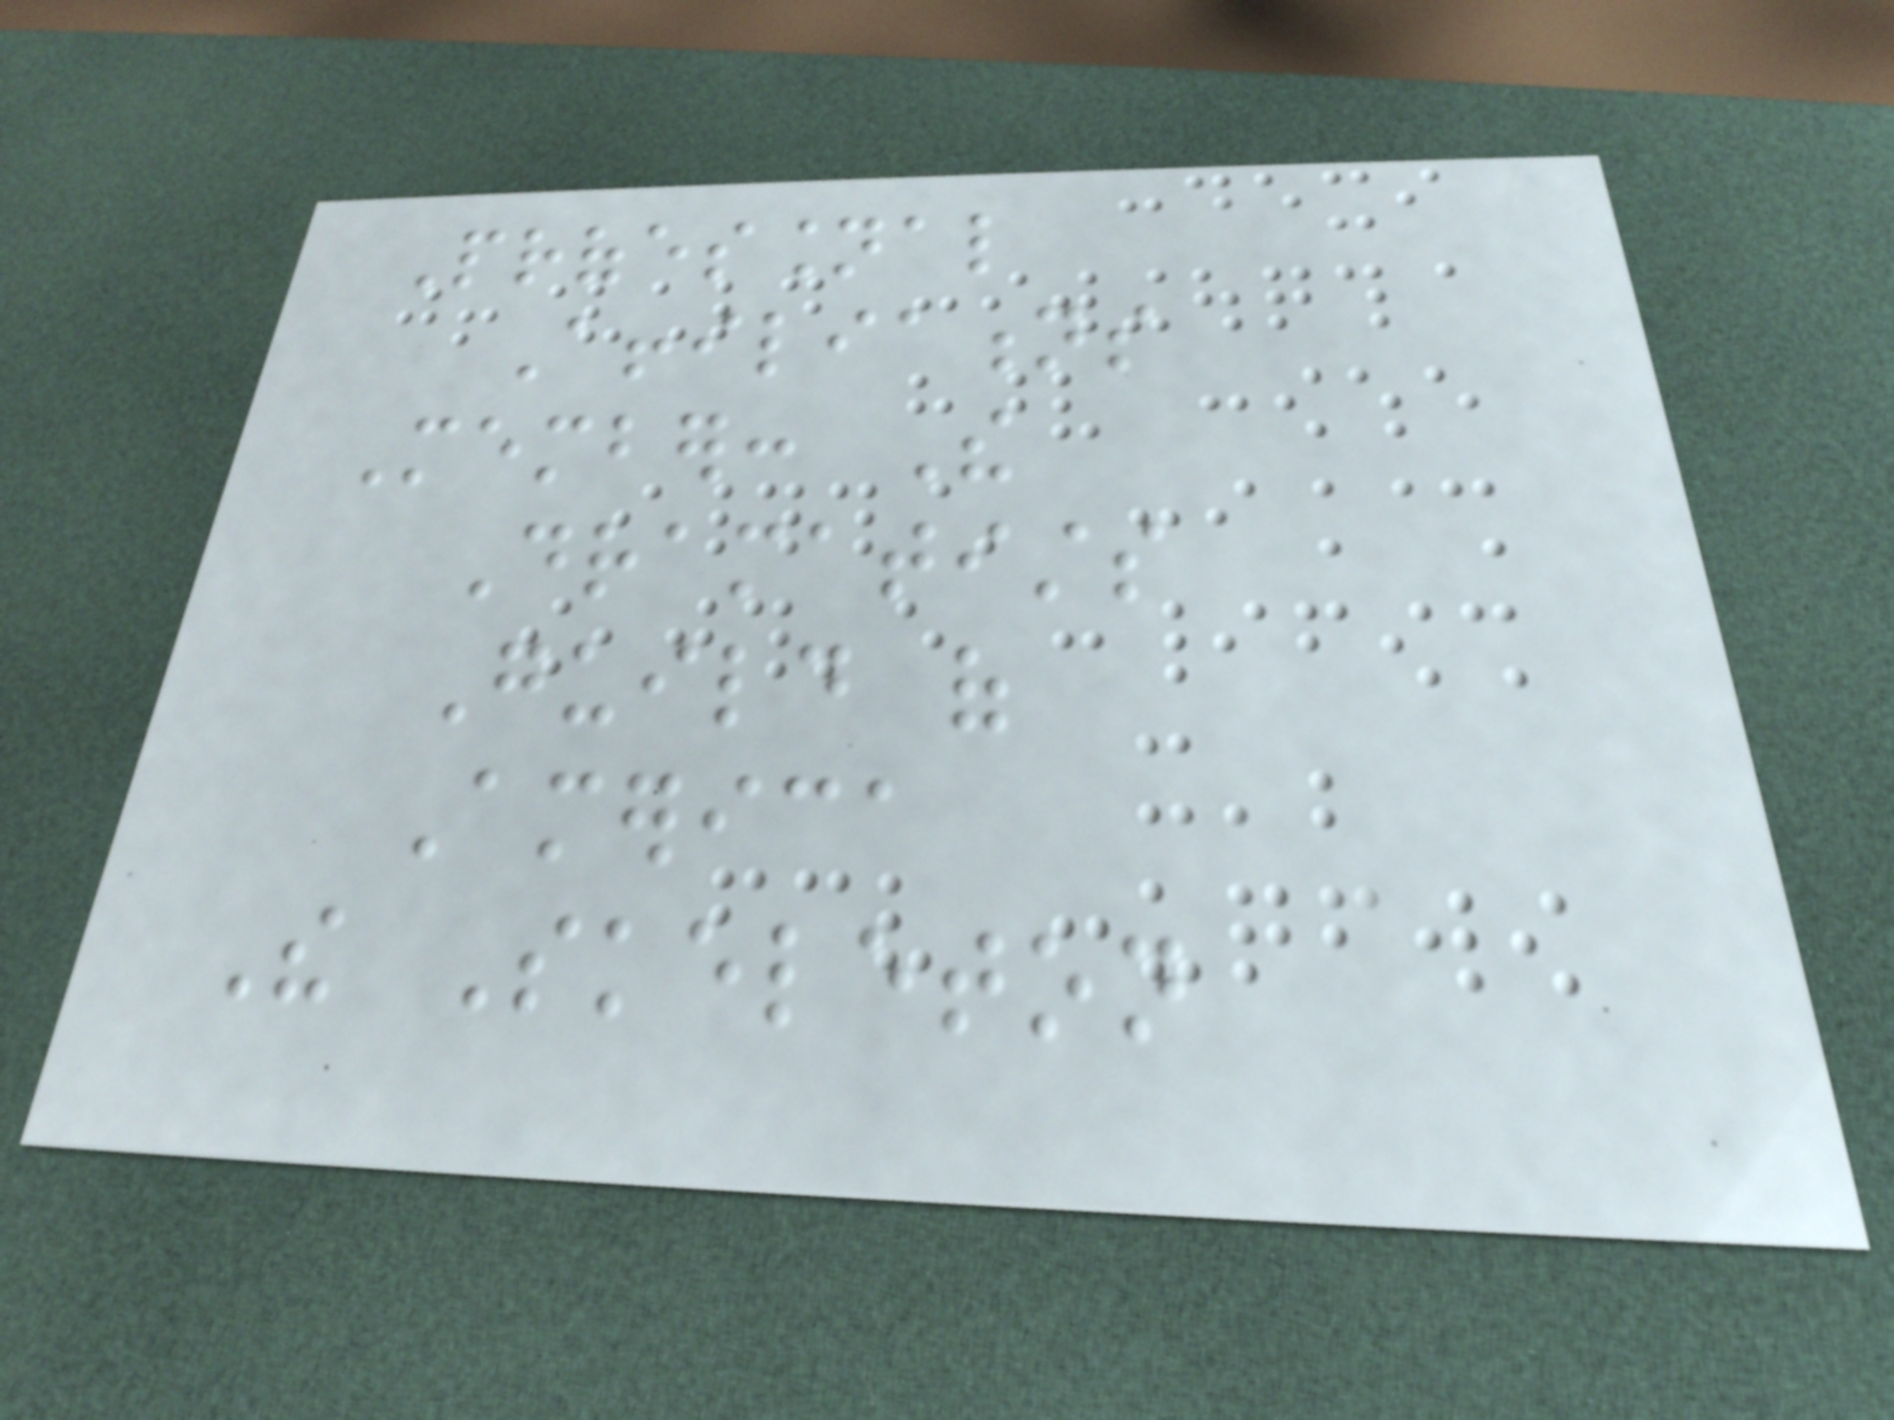Professional
Affiliations
Member: The
Dramatists
Guild of
America
The Skeleton
